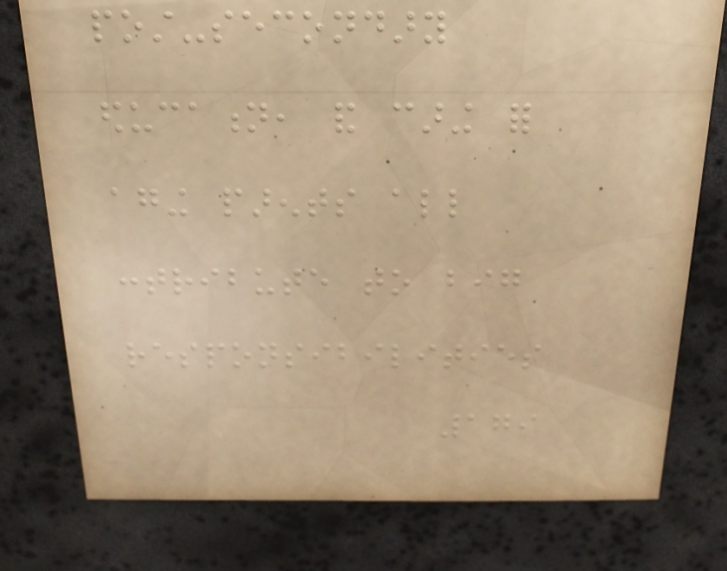post-secondary
education, and caring for
aging parents all
contribute to big
responsibilities
179
